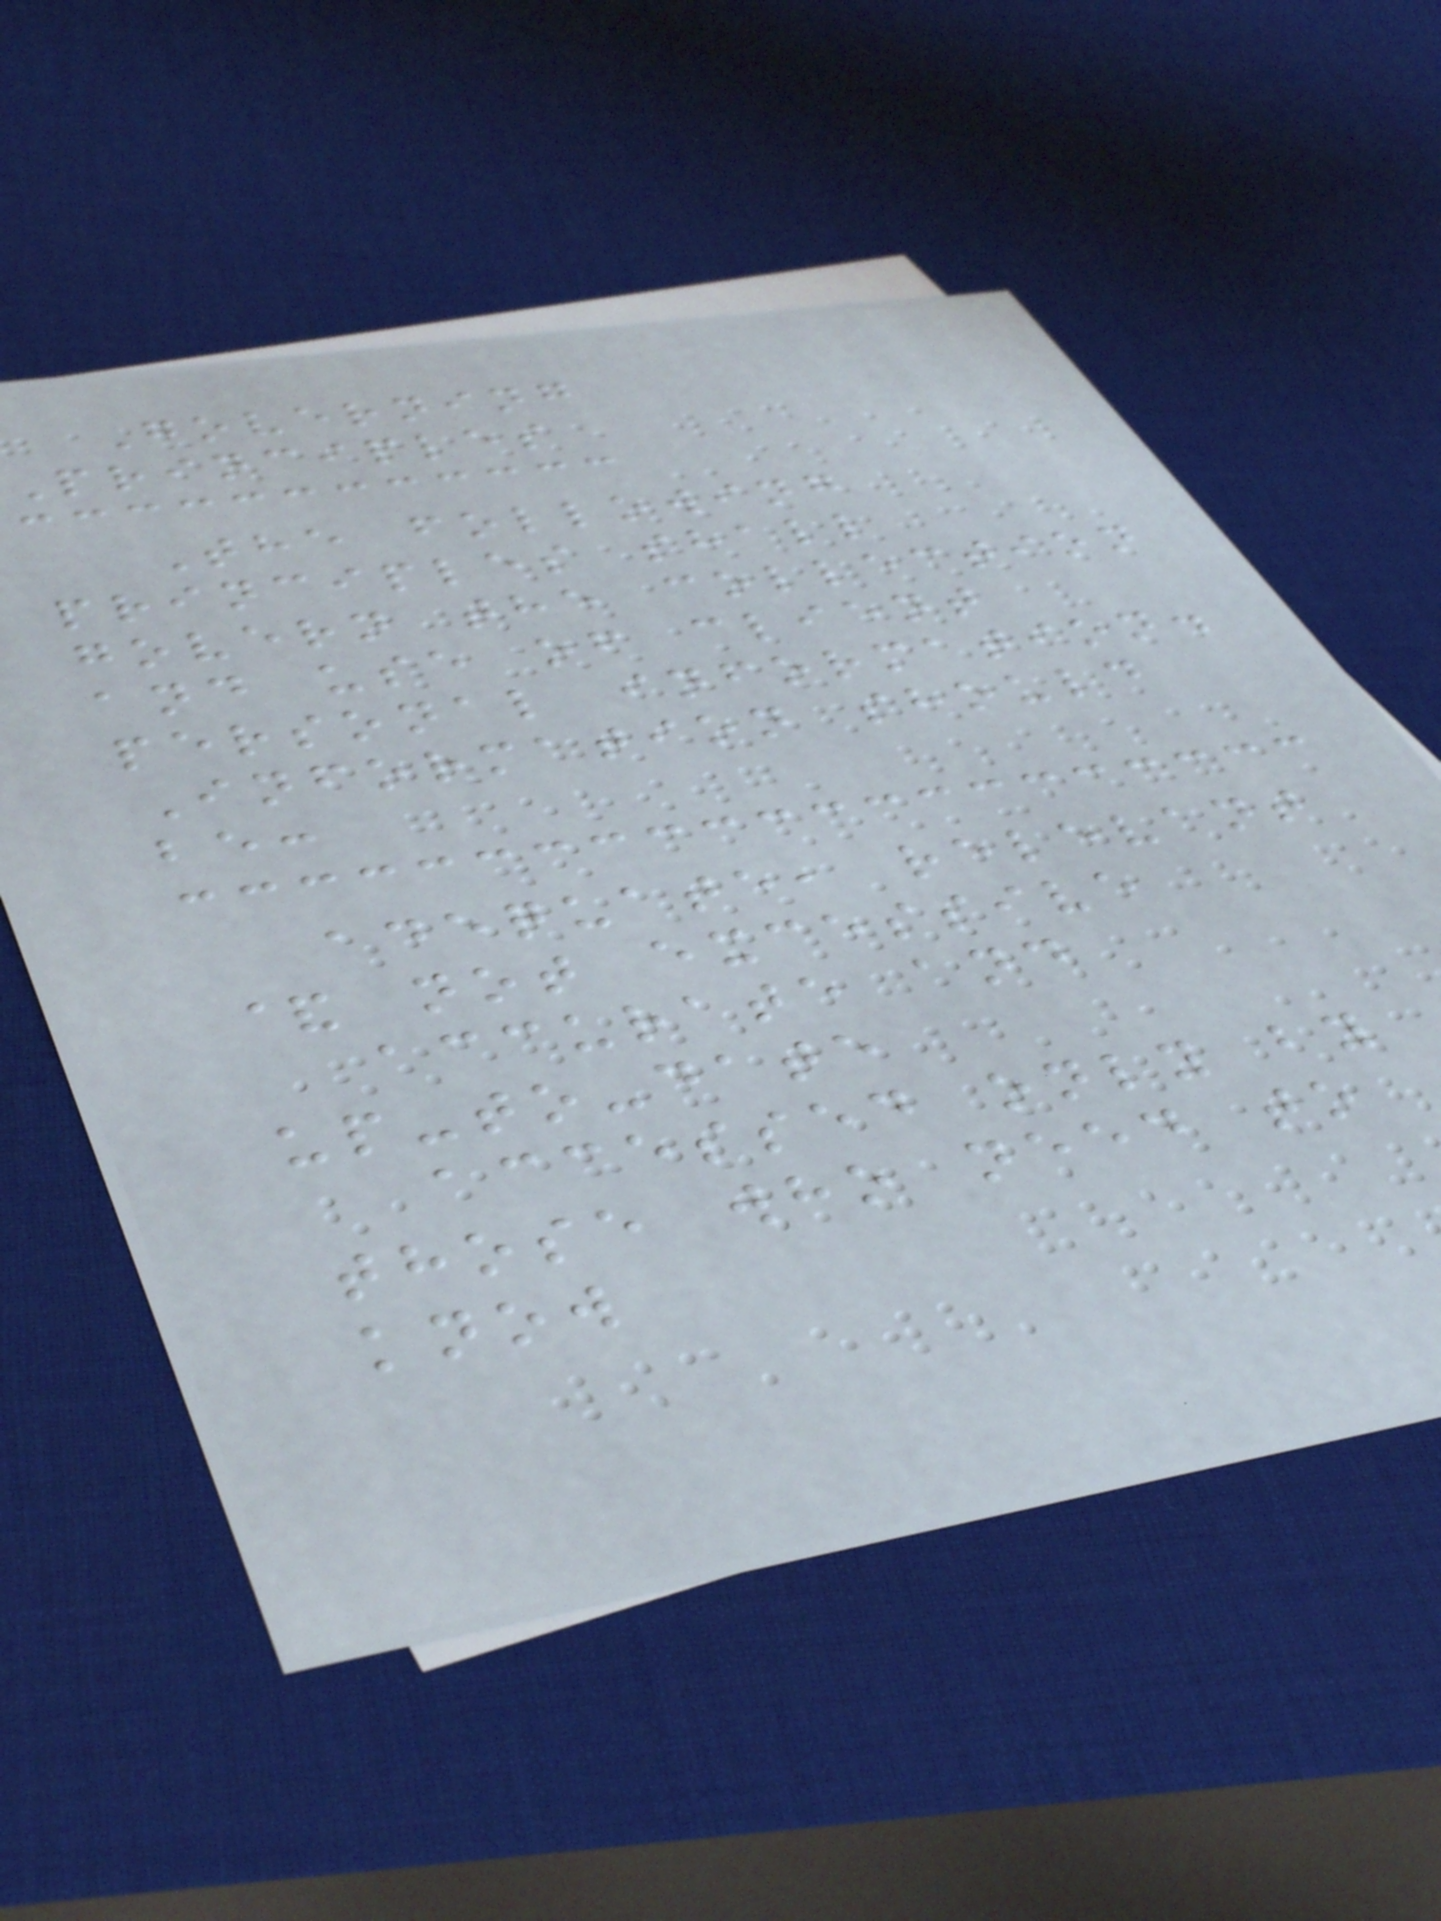Governing
Principles
The following
principles shall
govern the collection
and use of client
personal information.
Information should
be:
adequate, relevant
& not excessive
accurate and
up-to-date
accessed only by
those who need to
know
